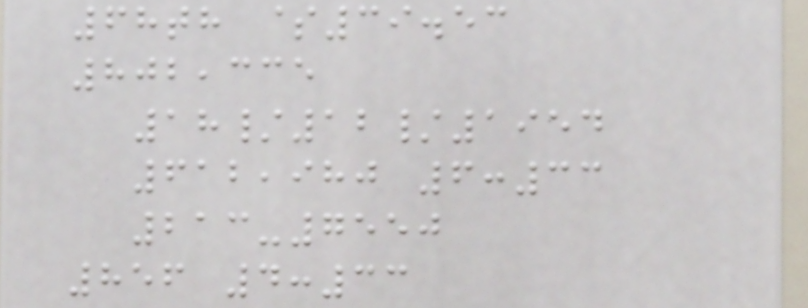68th $39.53
802,335
18/12/1954
612,980 6:33
213-7550
856 4:33
